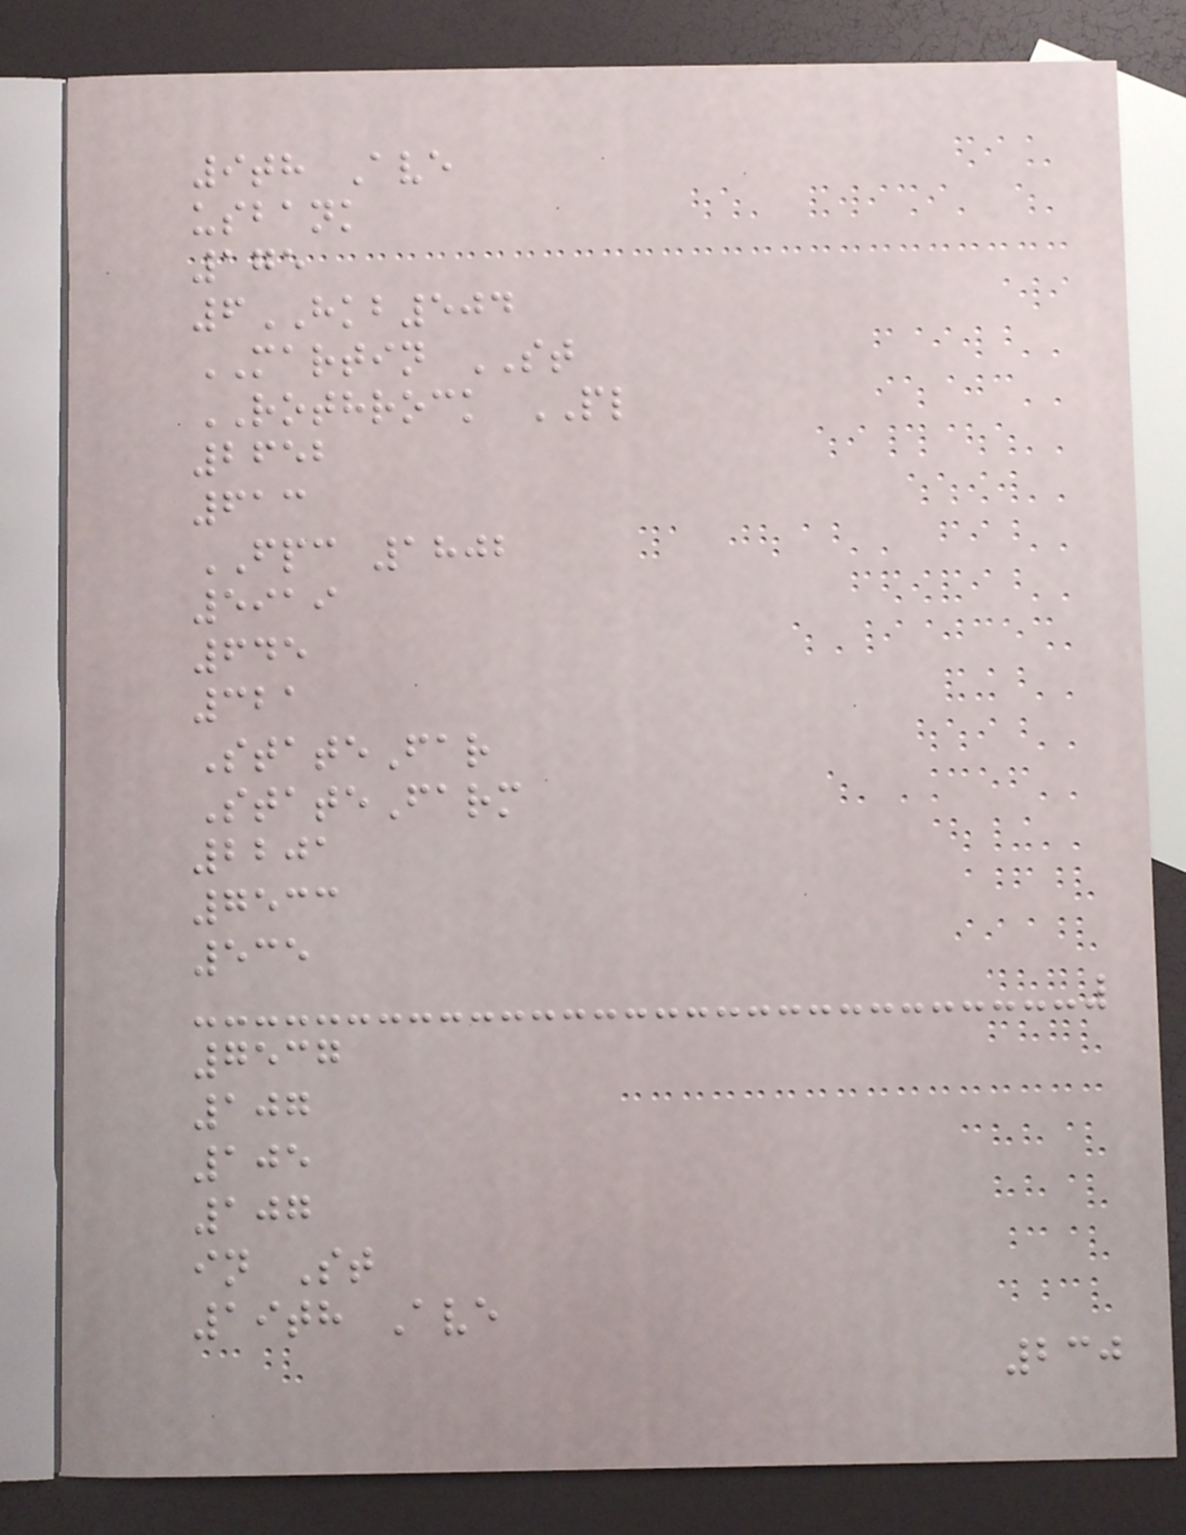9th Ave
usbank
175
6HKB504
MARTIN ST
ROTHROCK PL
2652
613
FPC 1802
5919
645
321
StateFar
StateFarm
2201
7533
535
7537
107
105
107
in St
19th Ave
230
